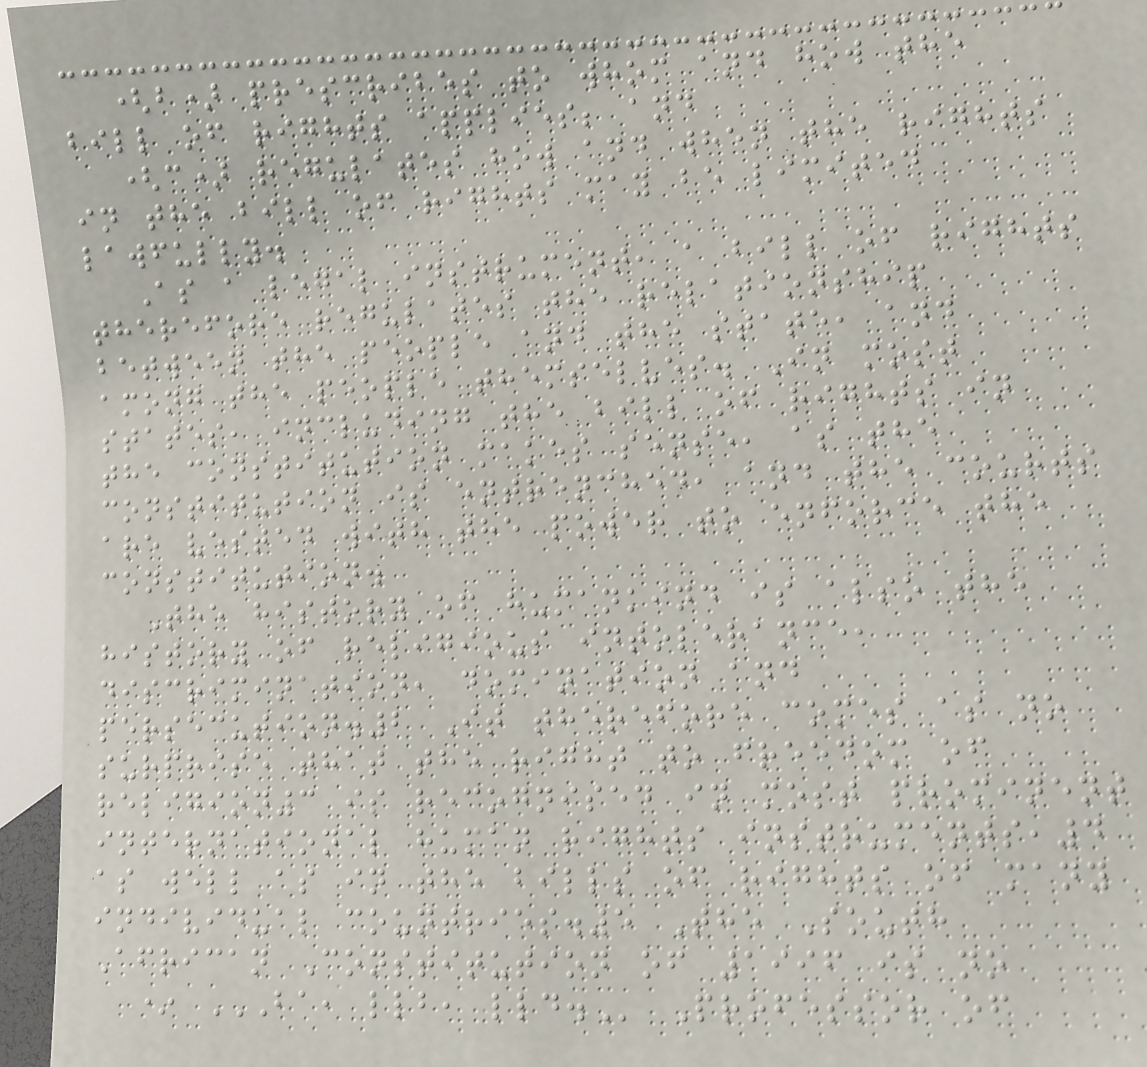(b) prescribes to whom and how the
bill of rights applies; and
(c) regulates how and when the rights
in the bill of rights may be limited
lawfully.
As a legal instrument, a bill of rights
therefore regulates the relationship
between the people and the state, and
among the people themselves. In most
states, including the bill of rights in
the constitution makes sense, as the
constitution is entrenched, and the courts
are vested with the power to enforce the
constitution.
The history of humankind is also the
history of religious intolerance,
discrimination, domination and
persecution.2 It therefore comes as no
surprise that the right to freedom of
religion3 is recognised in most prominent
international human rights instruments,4
as well as in the bills of rights of many
individual countries.5 The South
African Constitution of 1996 is no
* BA, LLB, LLD. Professor of
